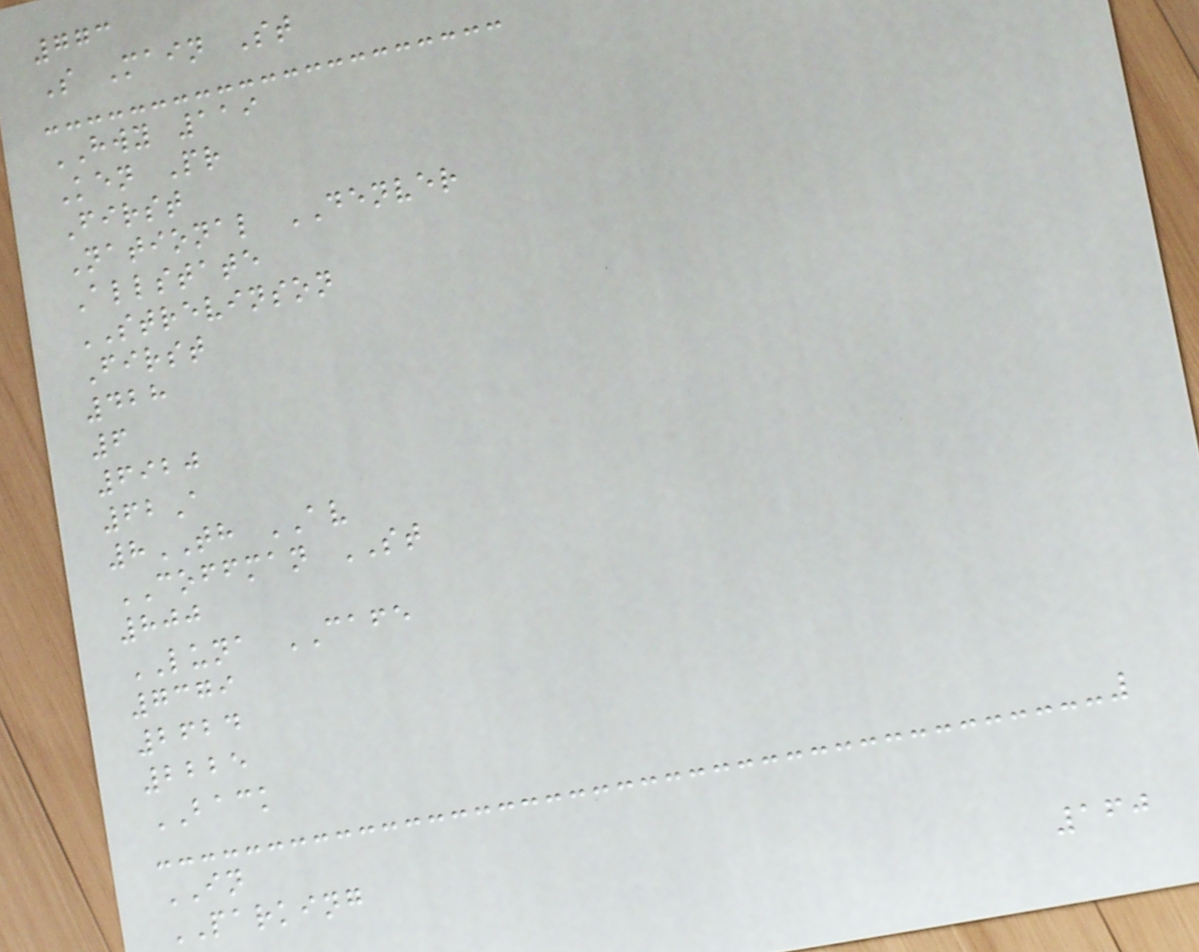773
S Main St
HWY 119
Ken Pr
First
National DENVER
Allstate
STREVINSON
First
428
6
6920
62A
8TH AV
COFFMAN ST
800
LUNA CAFE
7379
2624
2225
BACK
IN
PARKING
160
